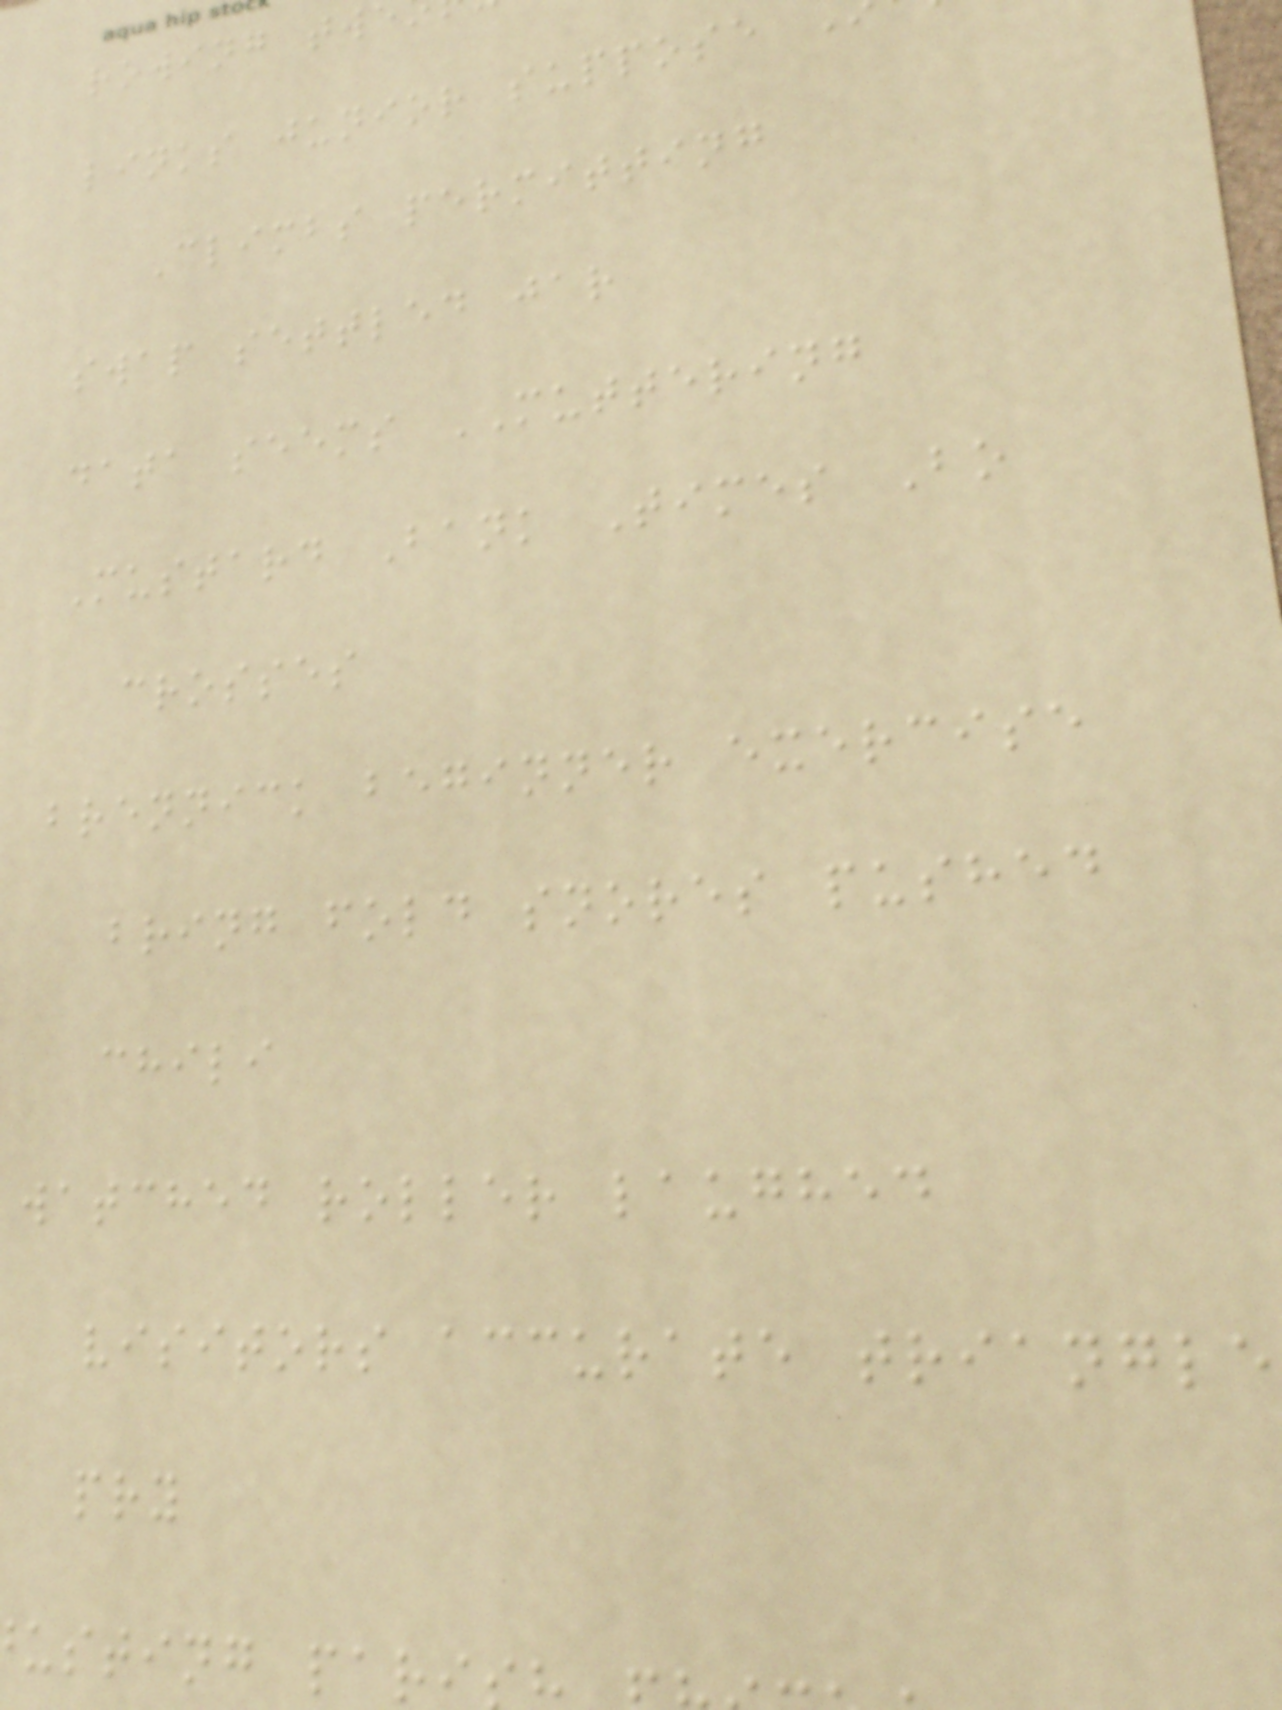rowing tw
links junior suppose
Climbs permitting
swap settled jar
data seems MUTTERING
Mustard Bank Times Bo
crosses
brennick beginner exercise
bring fold snores pushed
chili
watched roller laughed
visitors accurate triangle
pry
usting pari
